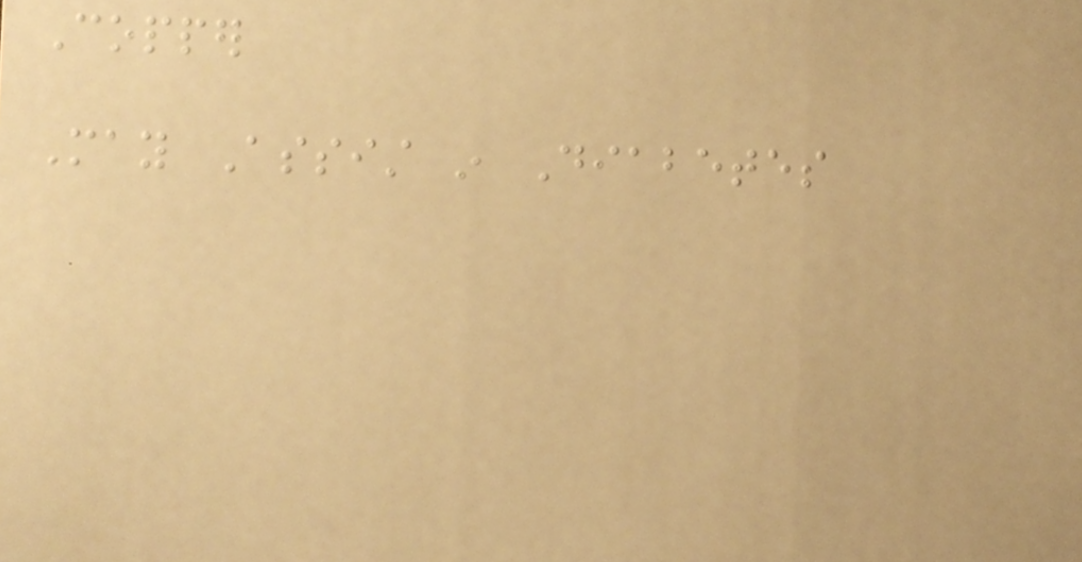Copper
May Assist in Diabetes
